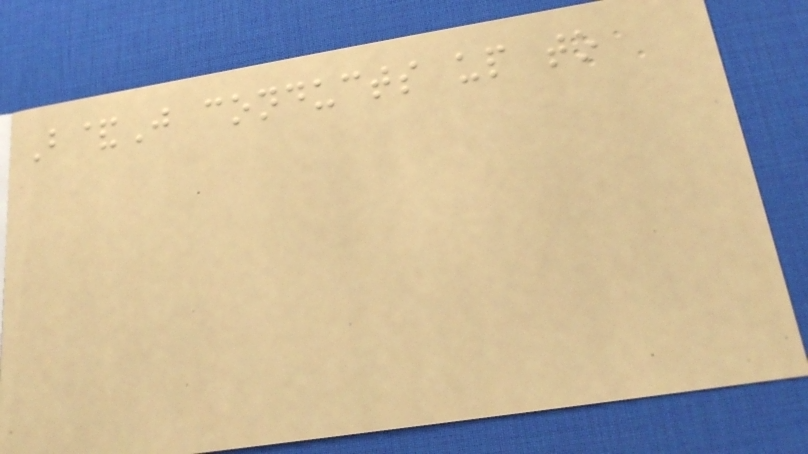B&J conducts up to
